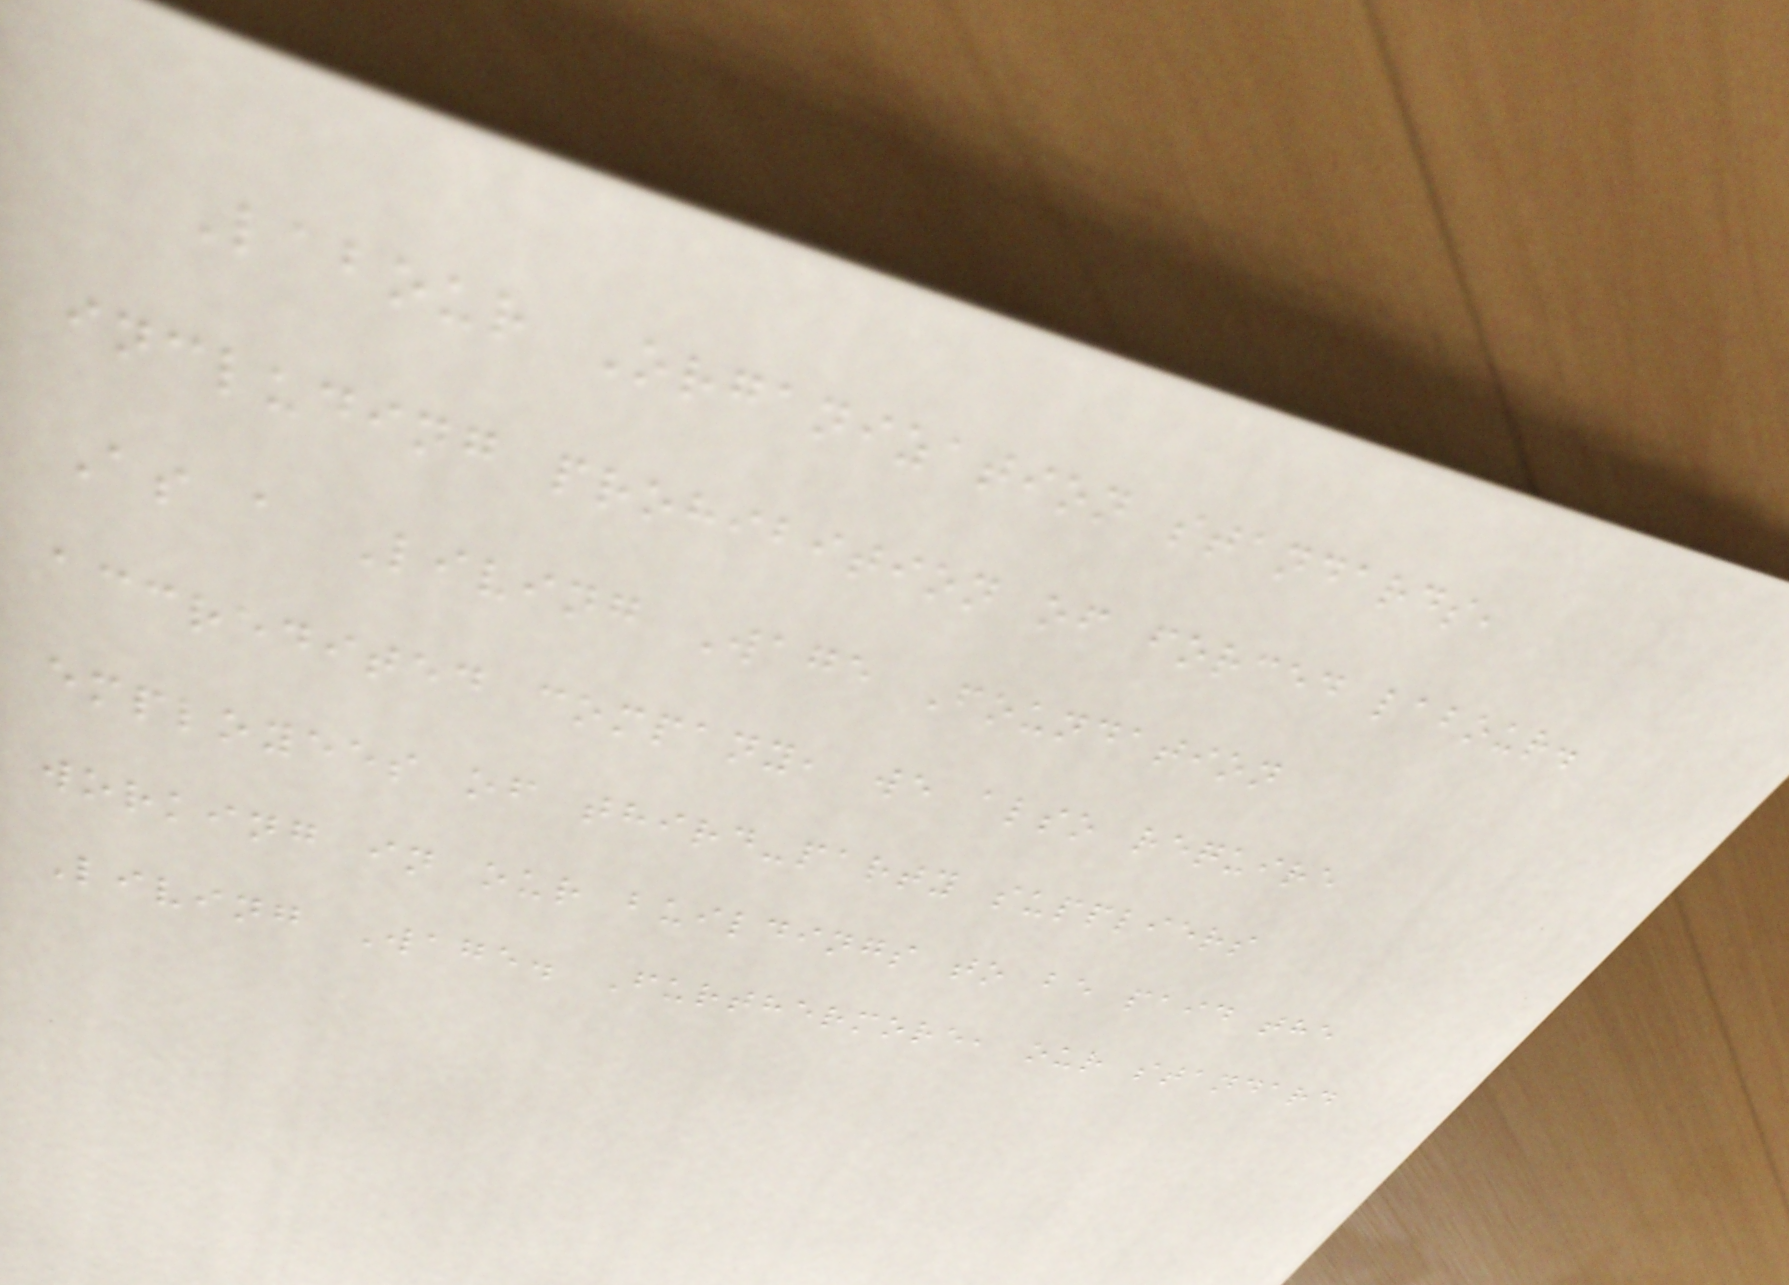Labour Organization standards,
including prohibition of forced labour.
As a Living Wage Foundation
accredited company, we also require
employees of third-party suppliers
working in our buildings to be paid the
Living Wage. Furthermore, our standard
